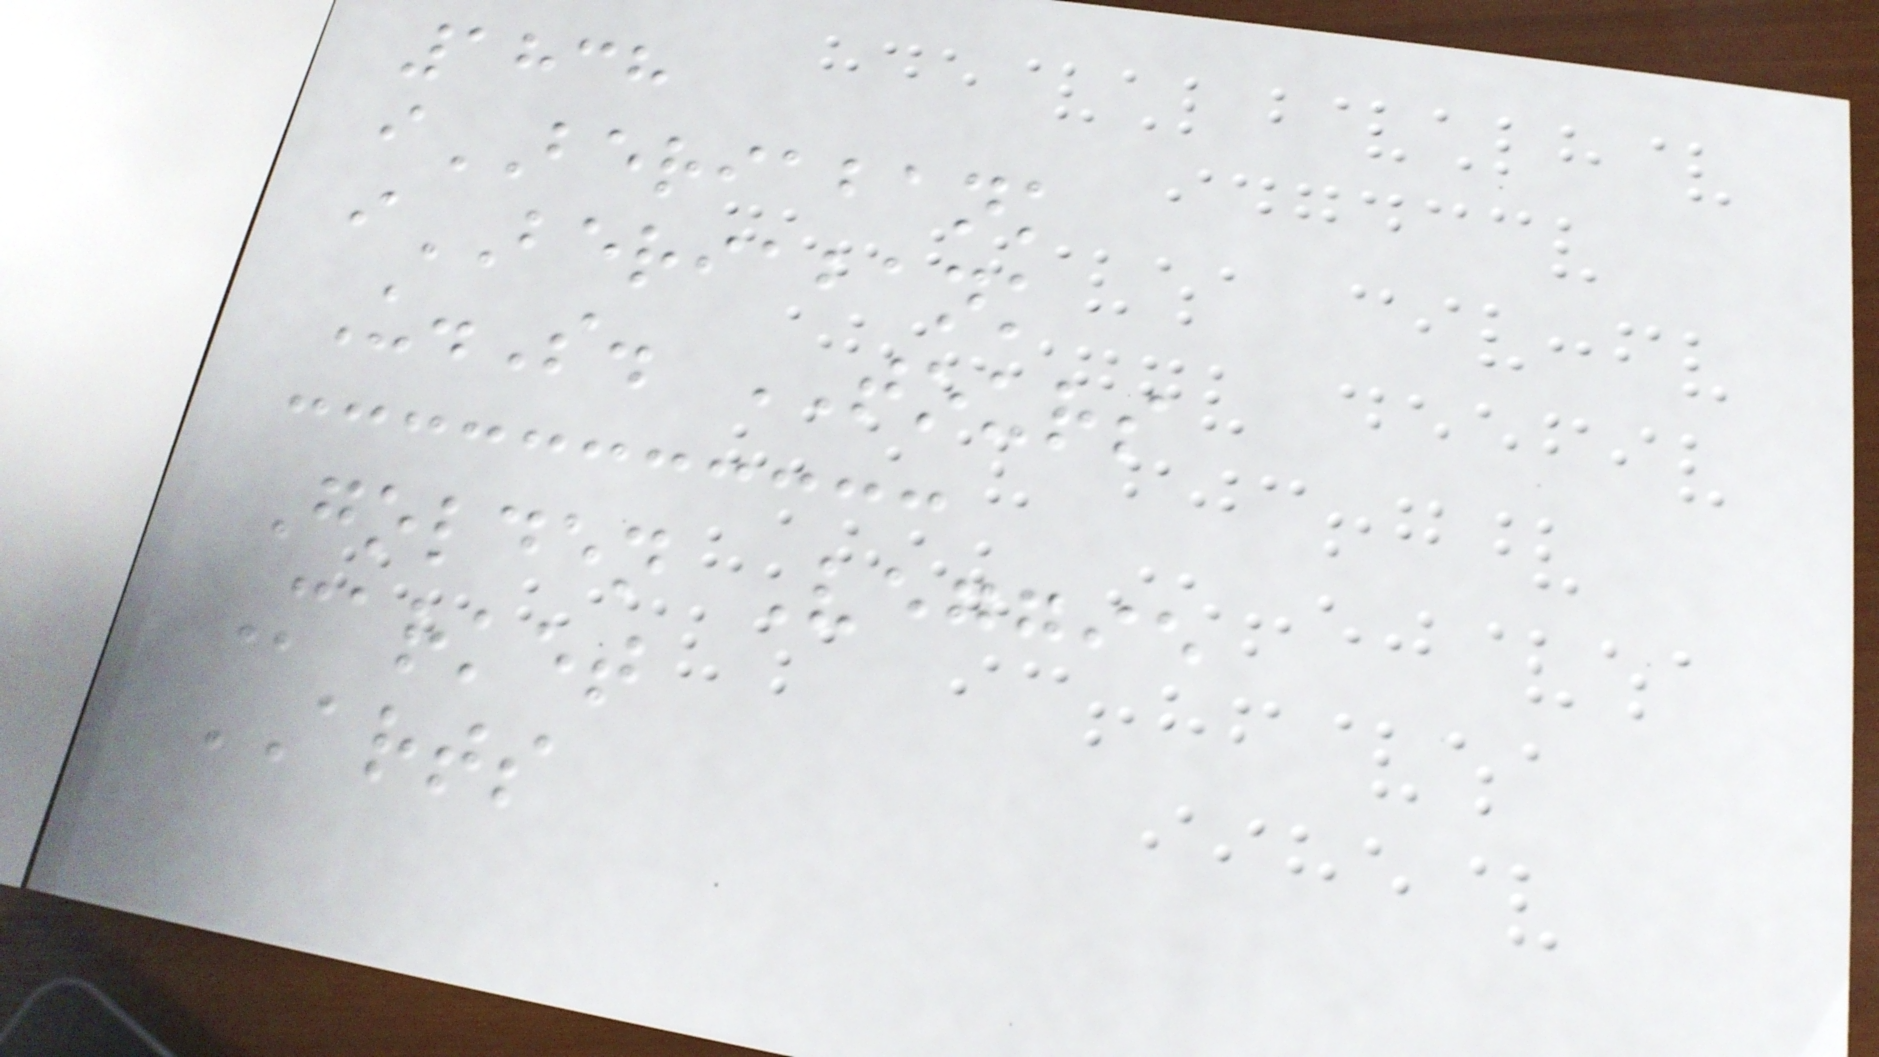1838
iBERIABANK
iBERIABANK
U.S. TOURS
Golden Veggie
Market
ARTS
